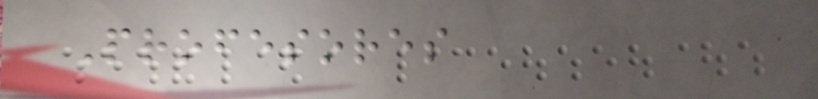Profesores
